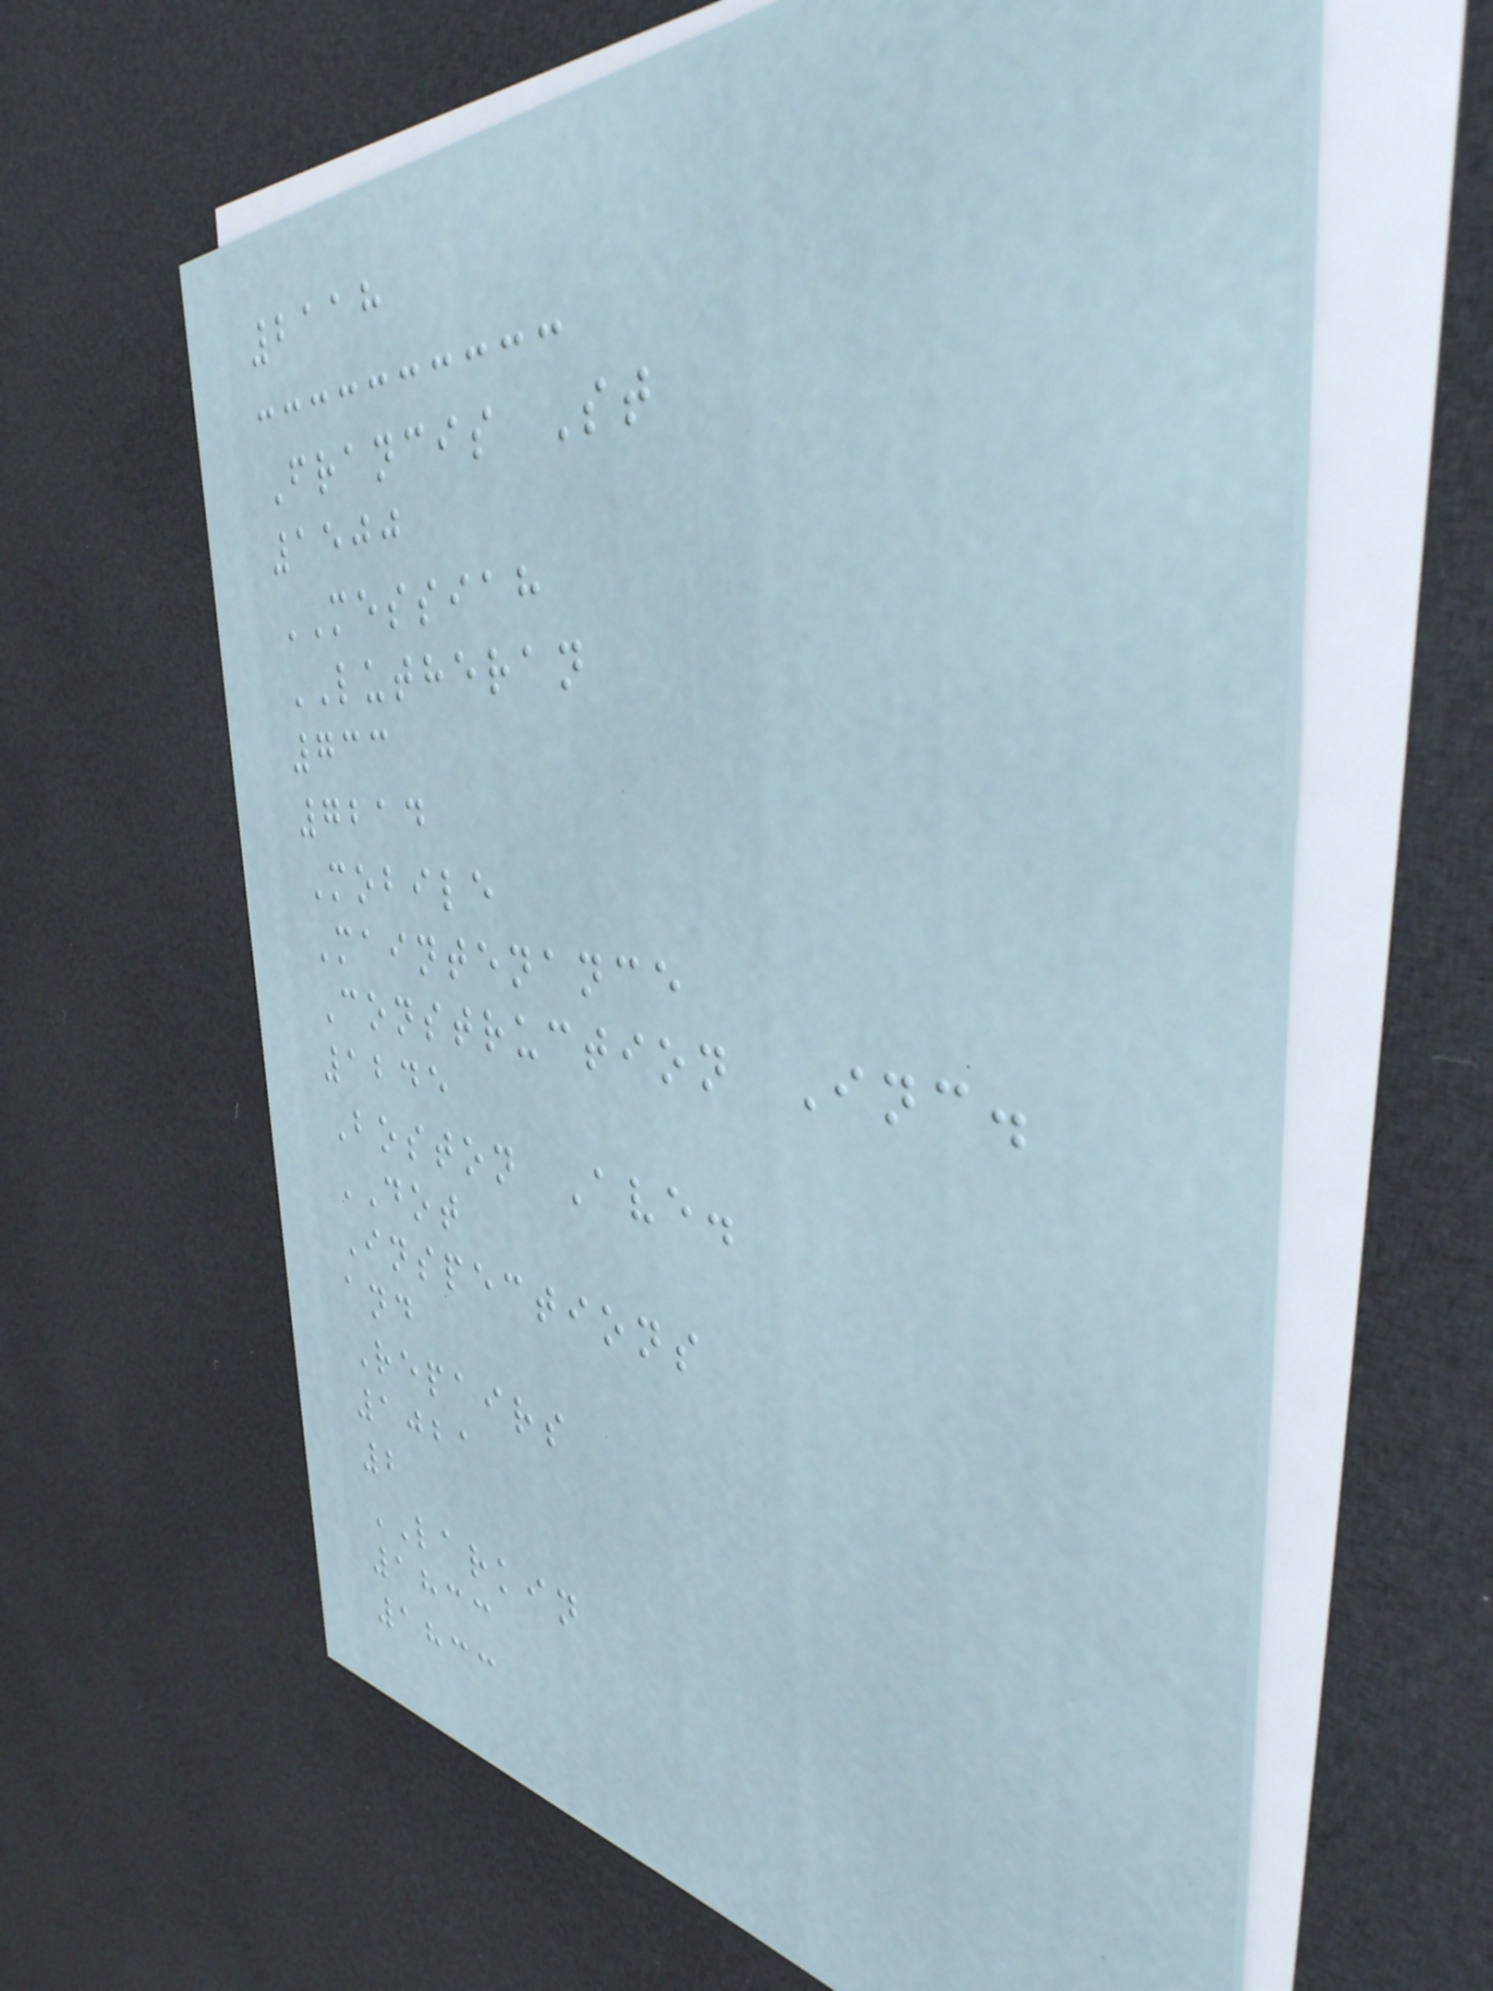2118
Francis St
1500
MESSIAH
LUTHERAN
733
7214
Mobile
Maintenance
Construction Inc.
1245
Boston Ave.
DOT
Inspections
and
Repairs
1021
2
LARKIN
1833
1833
